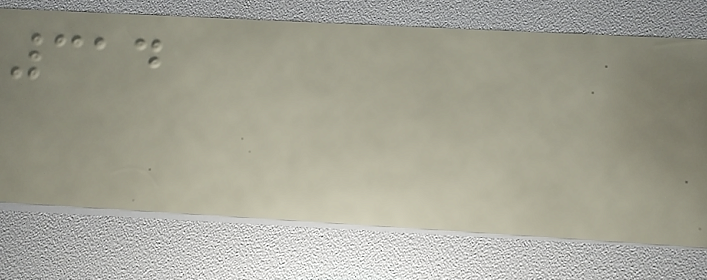314
